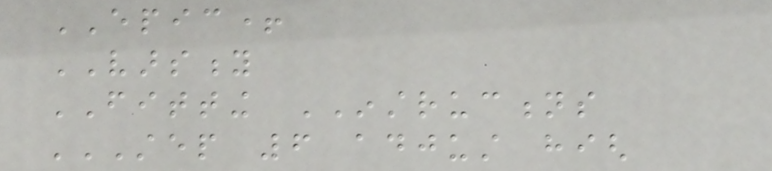EPIC+
VARSITY
FITTING INSTRUCTIONS
STEP 6 ADJUST HIGH
